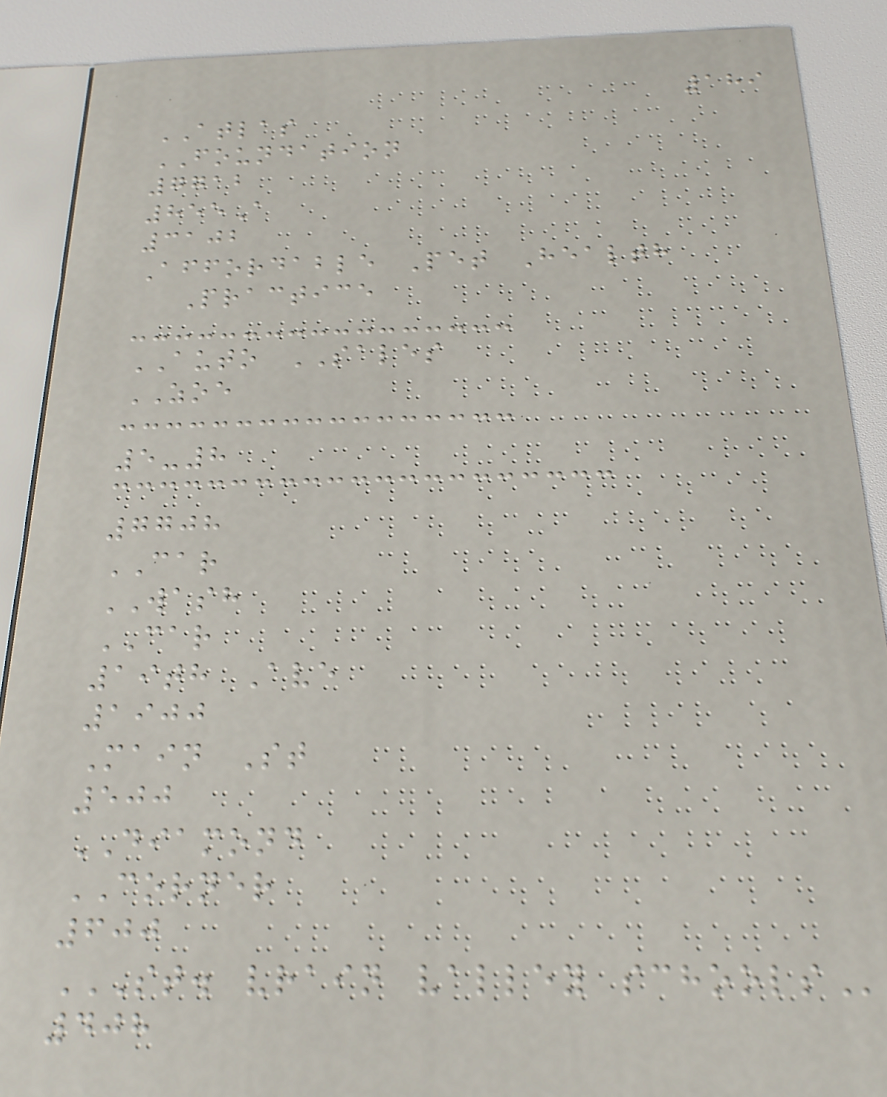189
ATLAS
FOUNDATION
7712
855A
3102
Affordable Pet Health
Practice
AUTO SALES
ZOE
5-8
7708
CAR
WASH
CAR
19th Ave
1900
Main St
500
DIAMOND
CORNER
600
ST. VRAIN VALLEY SCHOOLS
408
